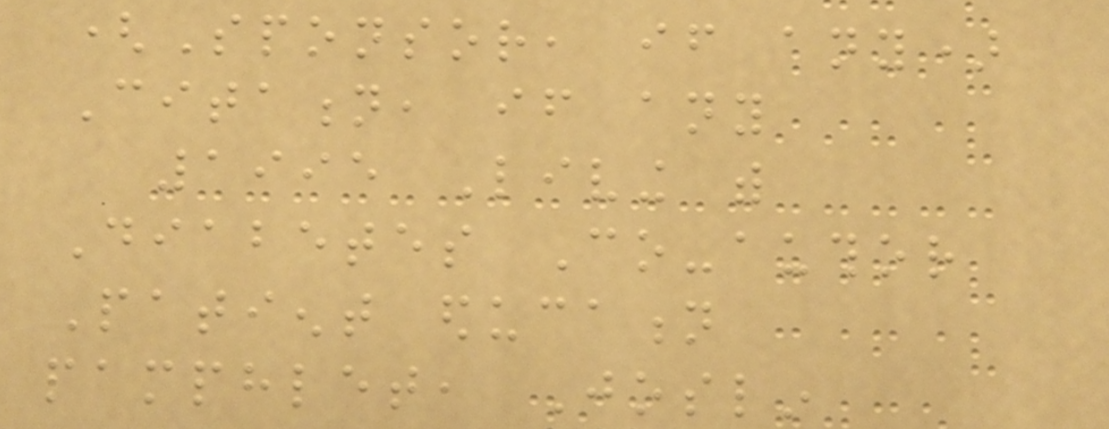(Sponsor, if any)
Citation, if any
1995 Living with
Diabetes Co-author
Patient education
pamphlet, Joslin
